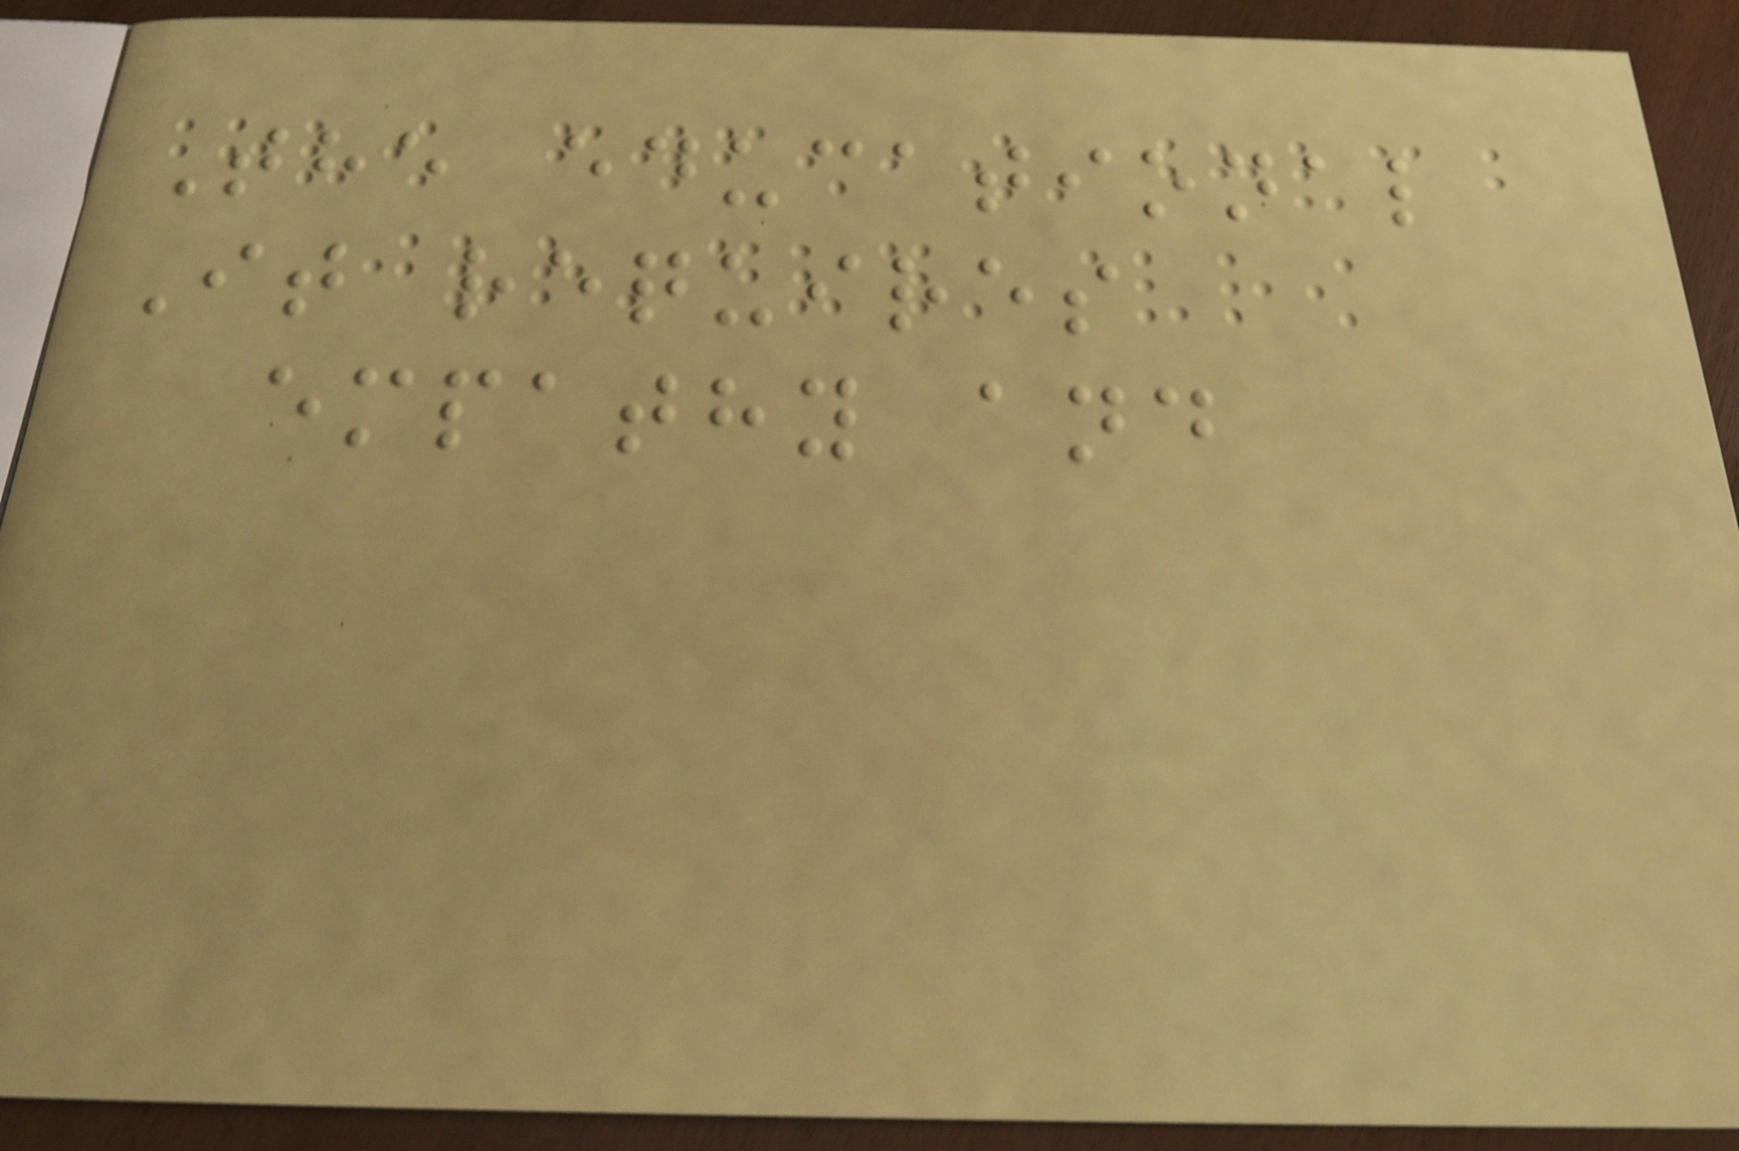The educational
It requires
empathy and
